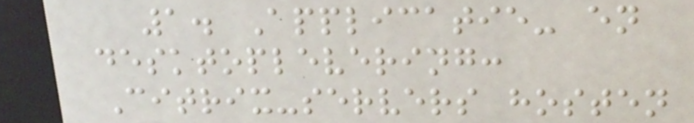1. Applicatie- en
desktoplevering:
Citrix-servers hosten
